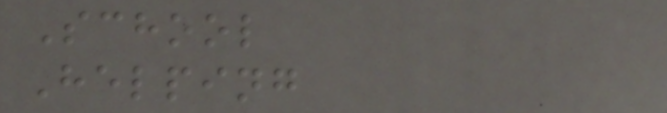School
Helping
